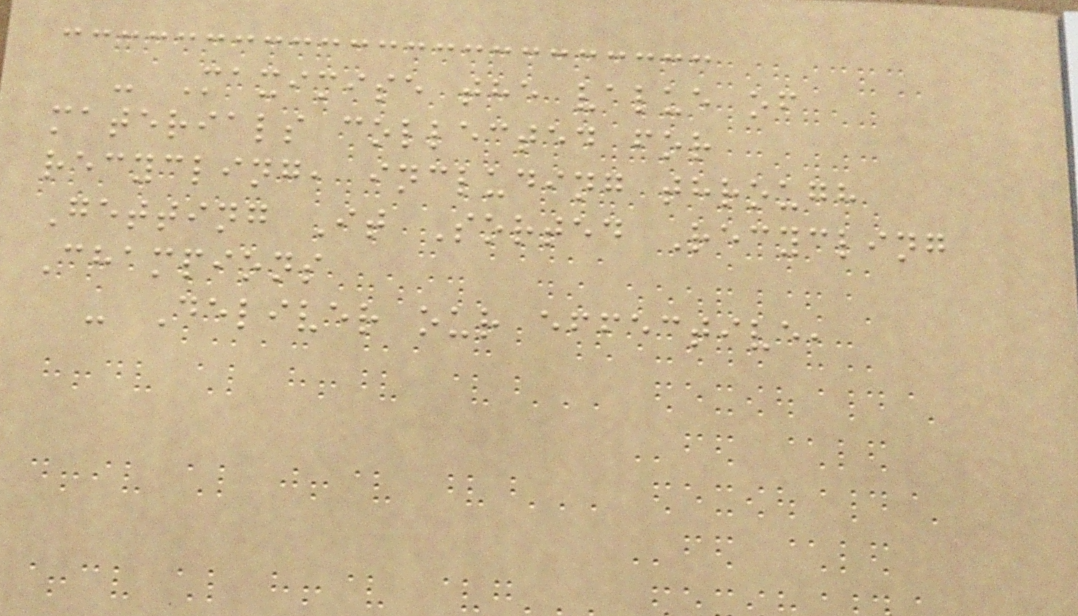- Maximise the value of
materials collected for
recycling, including through
Getting It Sorted Recycling
Champions
- Deliver our effective,
